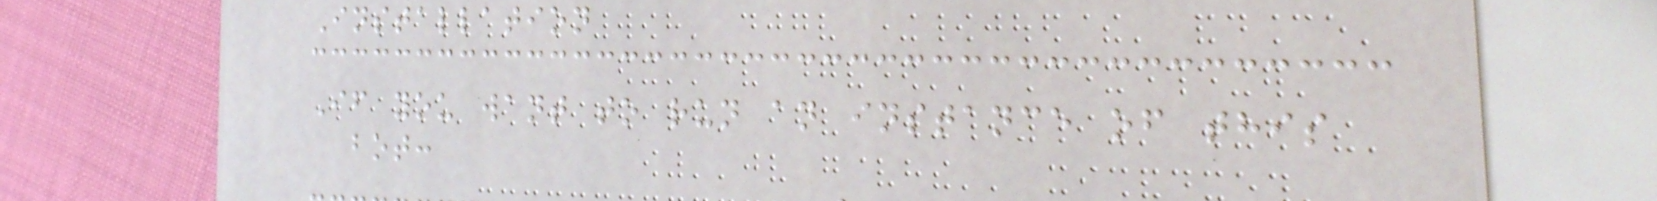Installation
If you want to run an instance of this
bot:
